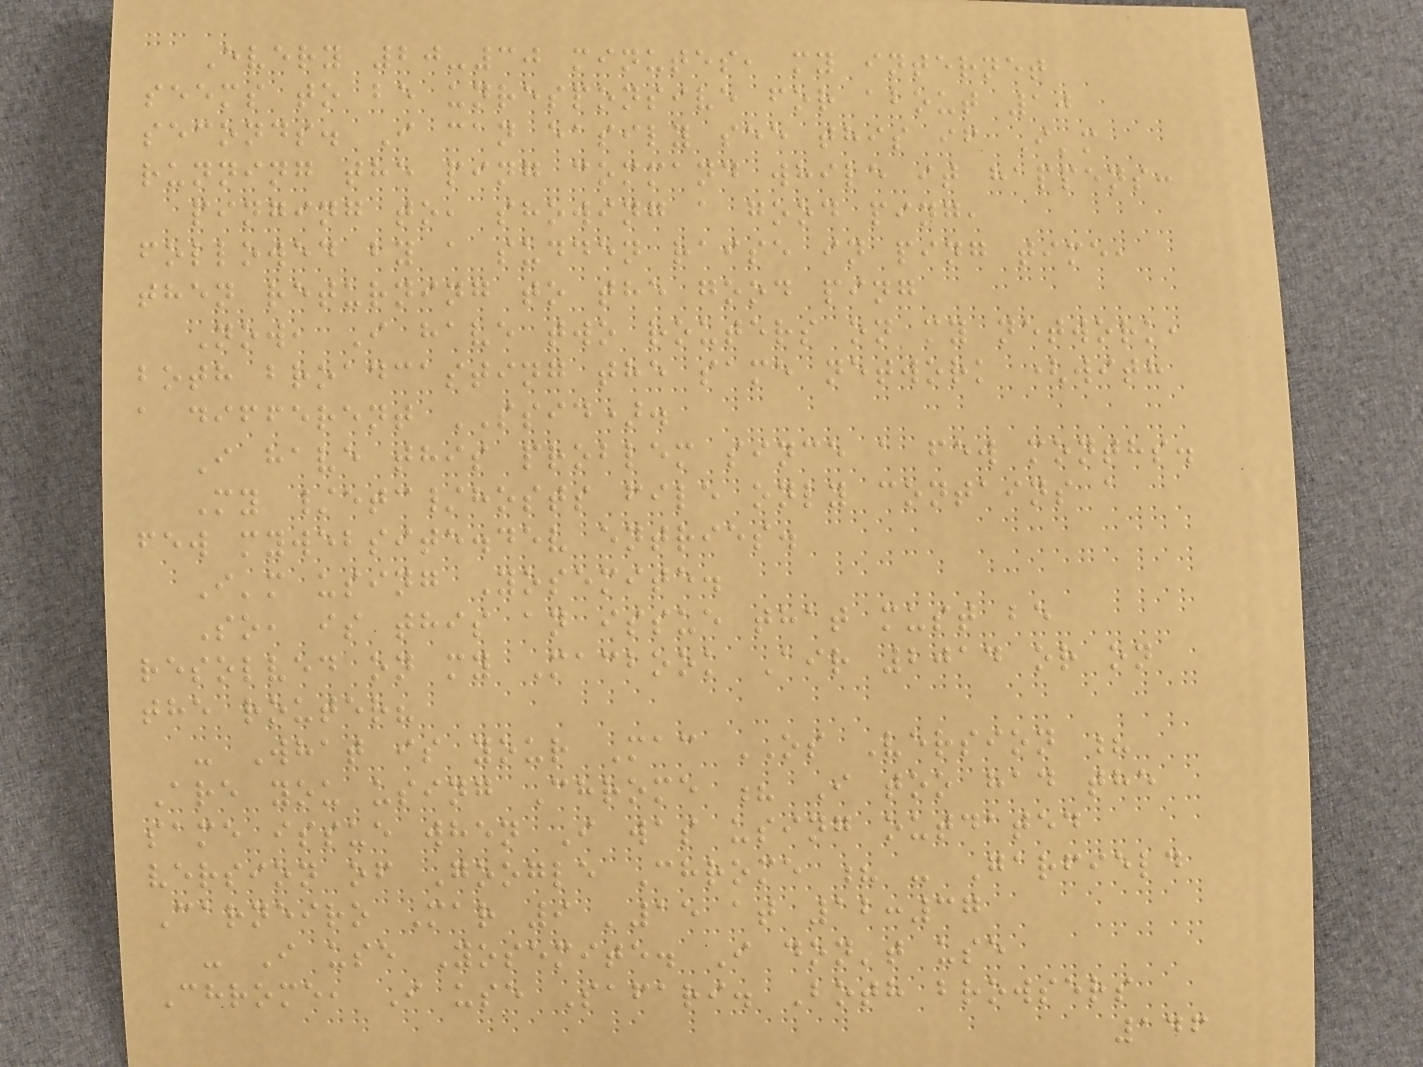Every 20-30 minutes, my internet
seems to be unresponsive for about 10
seconds. I can easily see this if I'm
running the ping command while it happens:
pinging to, showing a good ping,
followed by a sudden raise in ping time,
then returning to the good ping
Now, I have two routers on my network,
both broadcasting the same network (with
a different SSID).
I have this problem since a few months.
My /etc/hosts file only contains a
few mywebsite.dev entries.
I'm using Yosemite.
So, is this an issue that must be
resolved on my Macbook Air 2014 or on
the router?
- What is your Mac OS Version ?
Are you using Chrome ? I too had the
same issue when I was using outdated
version of Google Chrome ? - Garfield
Carneiro Mar 9 '15 at 12:37
- I use Yosemite. I don't use
Chrome, I use Safari. Both browsers
146
